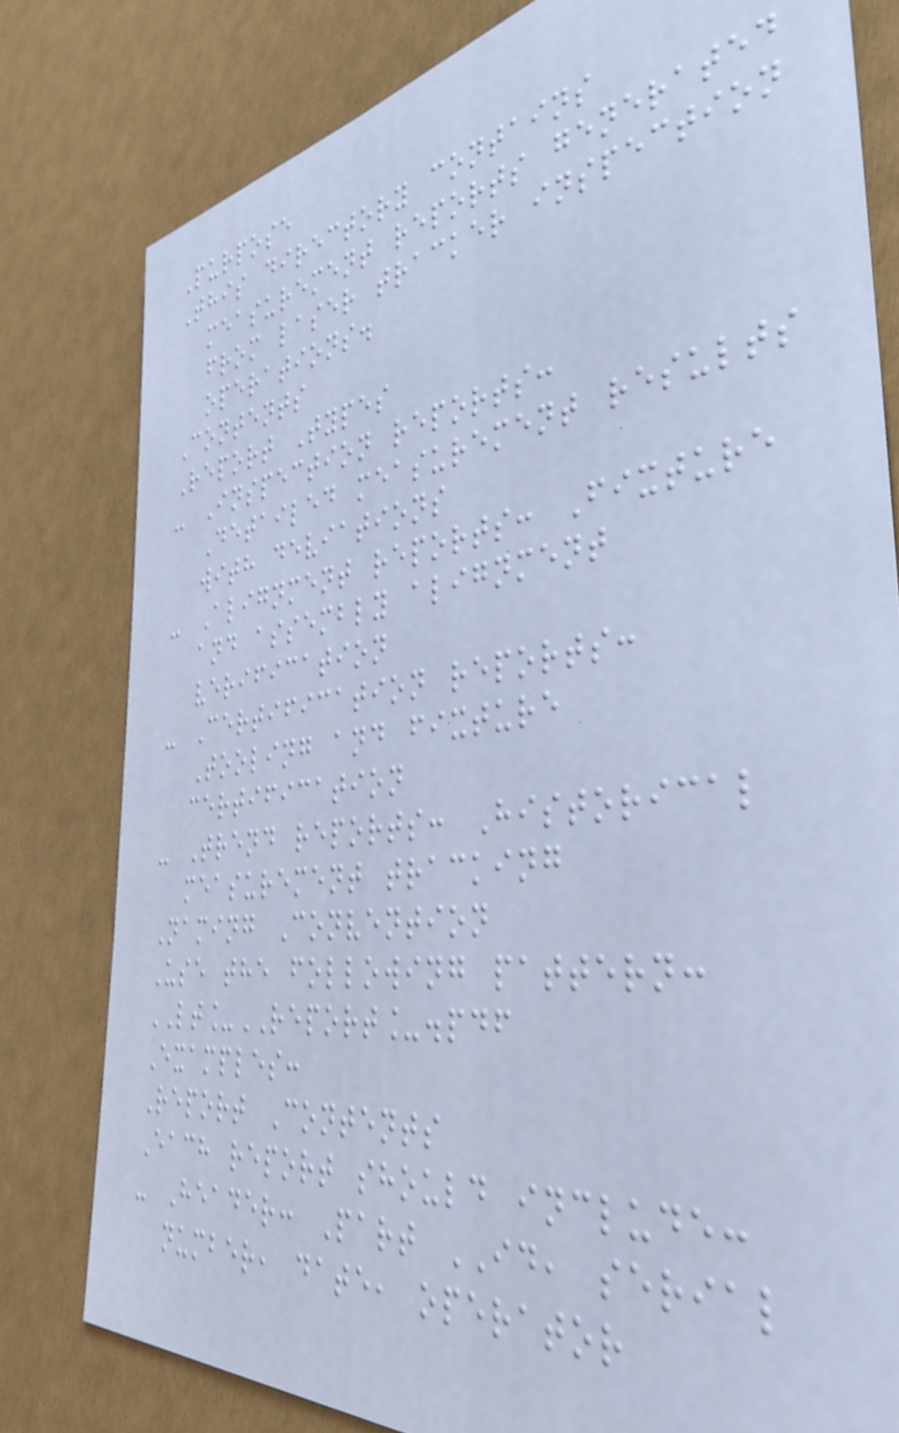Purpose
This directory contains
measurement reports generated
from laser tracker inspection
operations.
Contents
Report Types
- Inspection reports:
Detailed measurement results
with deviations
- Alignment reports: Fixture
and assembly alignment
verification
- Certification reports:
Tooling and fixture
certification
- Trend reports: Historical
measurement tracking
Naming Convention
Use the following pattern:
LT_REPORT_.pdf
Examples:
Report Contents
Each report should include:
- Header: Part ID, serial
number, date, operator
